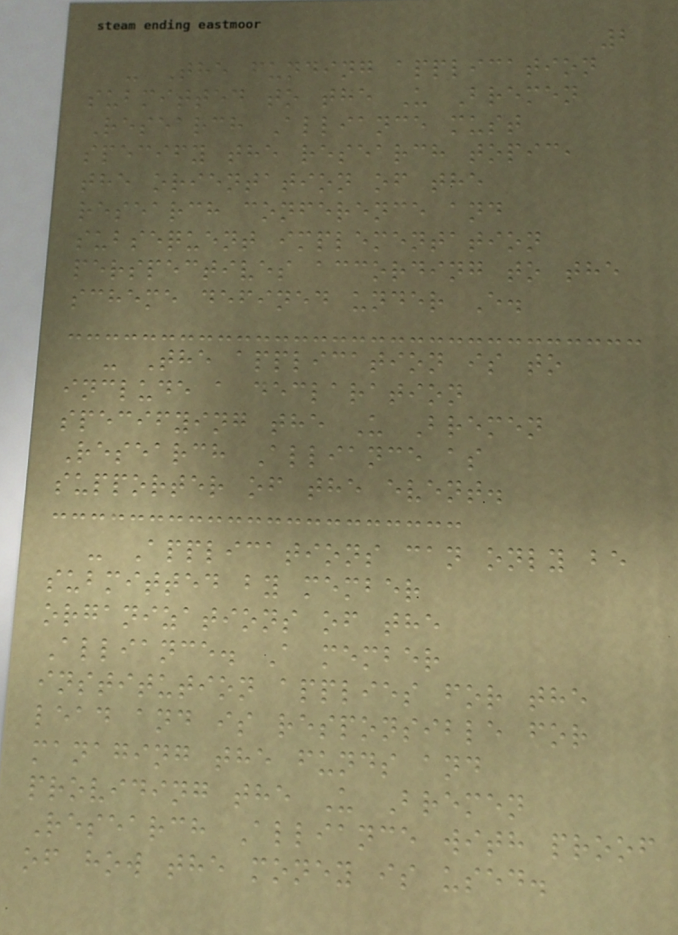2
- The funding application
submitted to the U Bremen
Research Alliance must
specify the research topic,
the orientation of the
research conference and
subsequent implementation
perspectives according to the
scheme defined under E.
- The application is to
include a declaration
specifying the U Bremen
Research Alliance as
supporter of the event.
- Applications can only be
submitted by member
organizations of the
Alliance. A member
institution applies for the
lead and is responsible for
managing the funds and
providing the U Bremen
Research Alliance with proof
of how the money is used.
